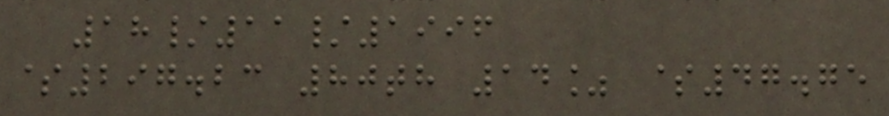18/11/1996
$297.23 80th 14% $47.75
